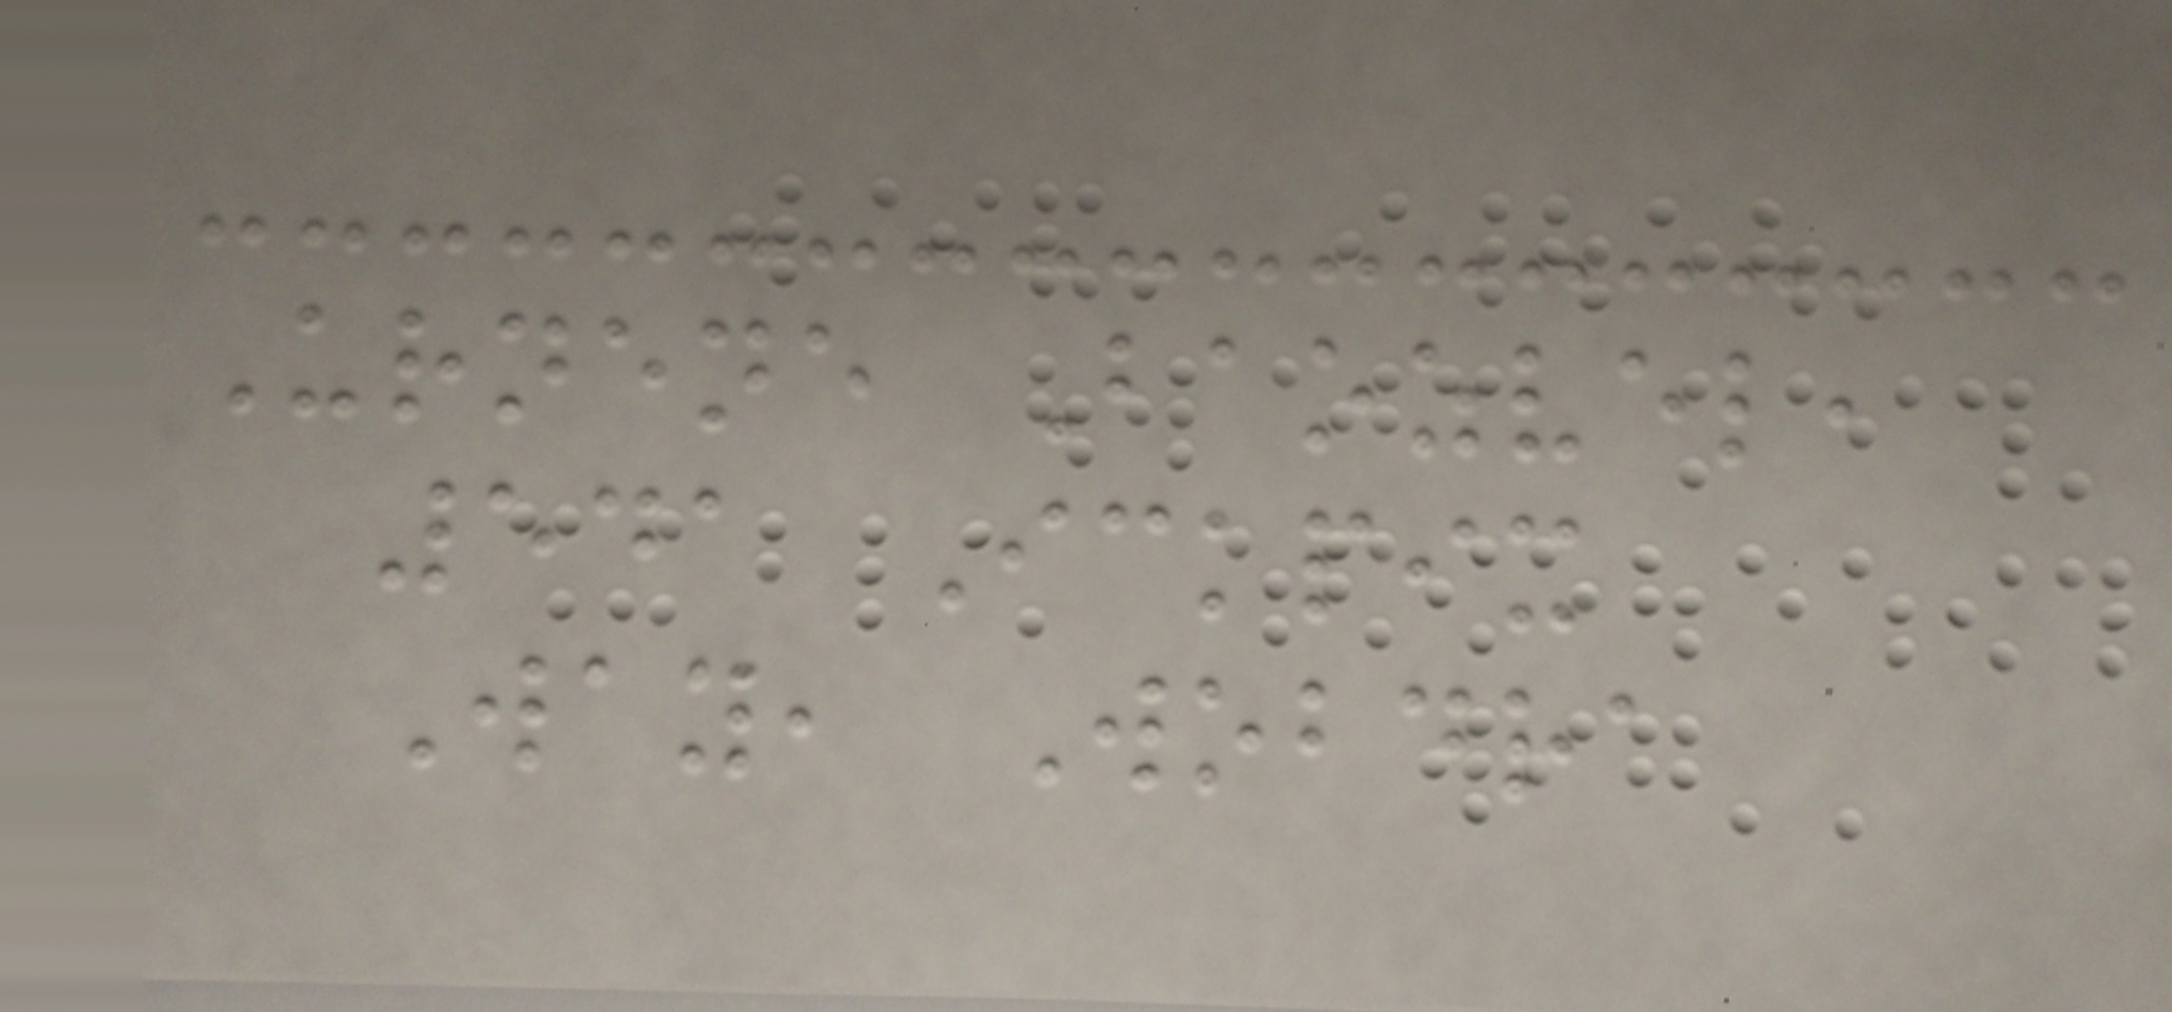Urnene Baozvel,
541 Ickpix
Way, Wobdra
